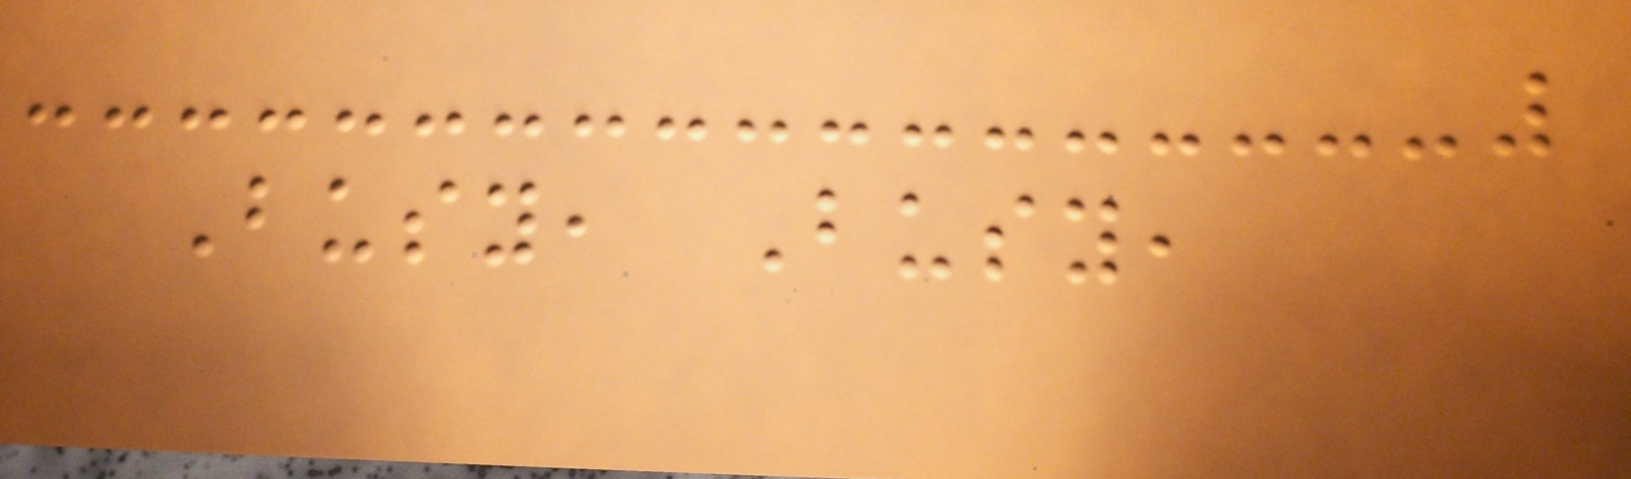Busy, Busy,
